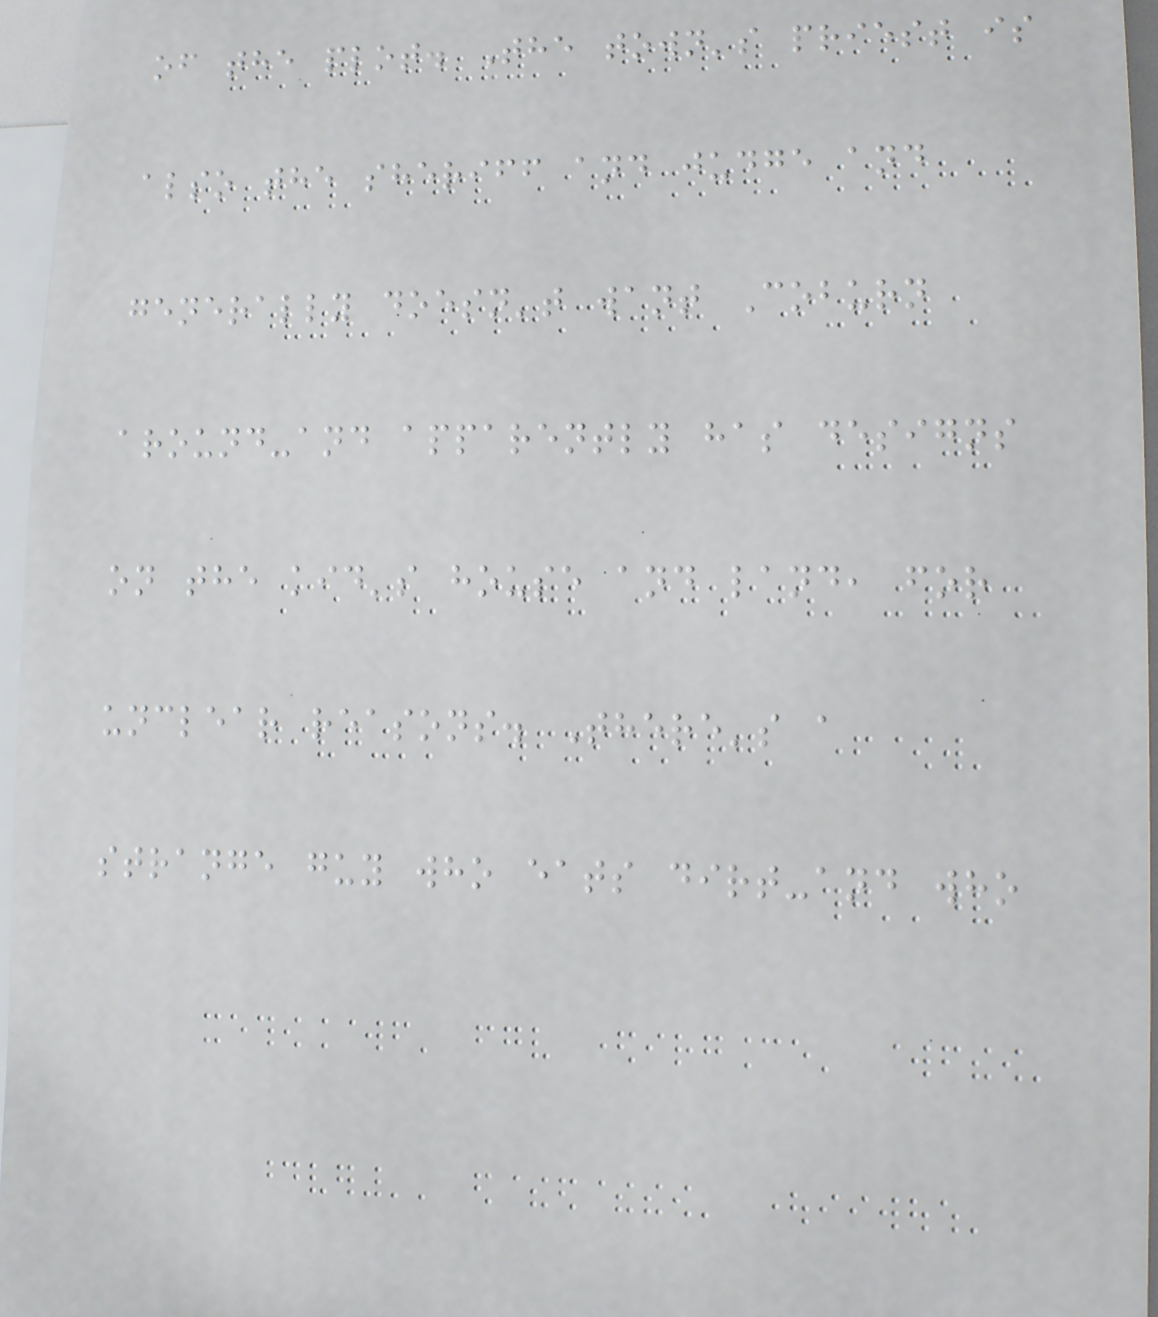of the plot. The town's priest is
also the sheriff and judge and
generally doesn't want Coburn
around-and apparently has designs
on the kid's house and land, for
unclear reasons. There's a
strange guy who eats dirt-and who
